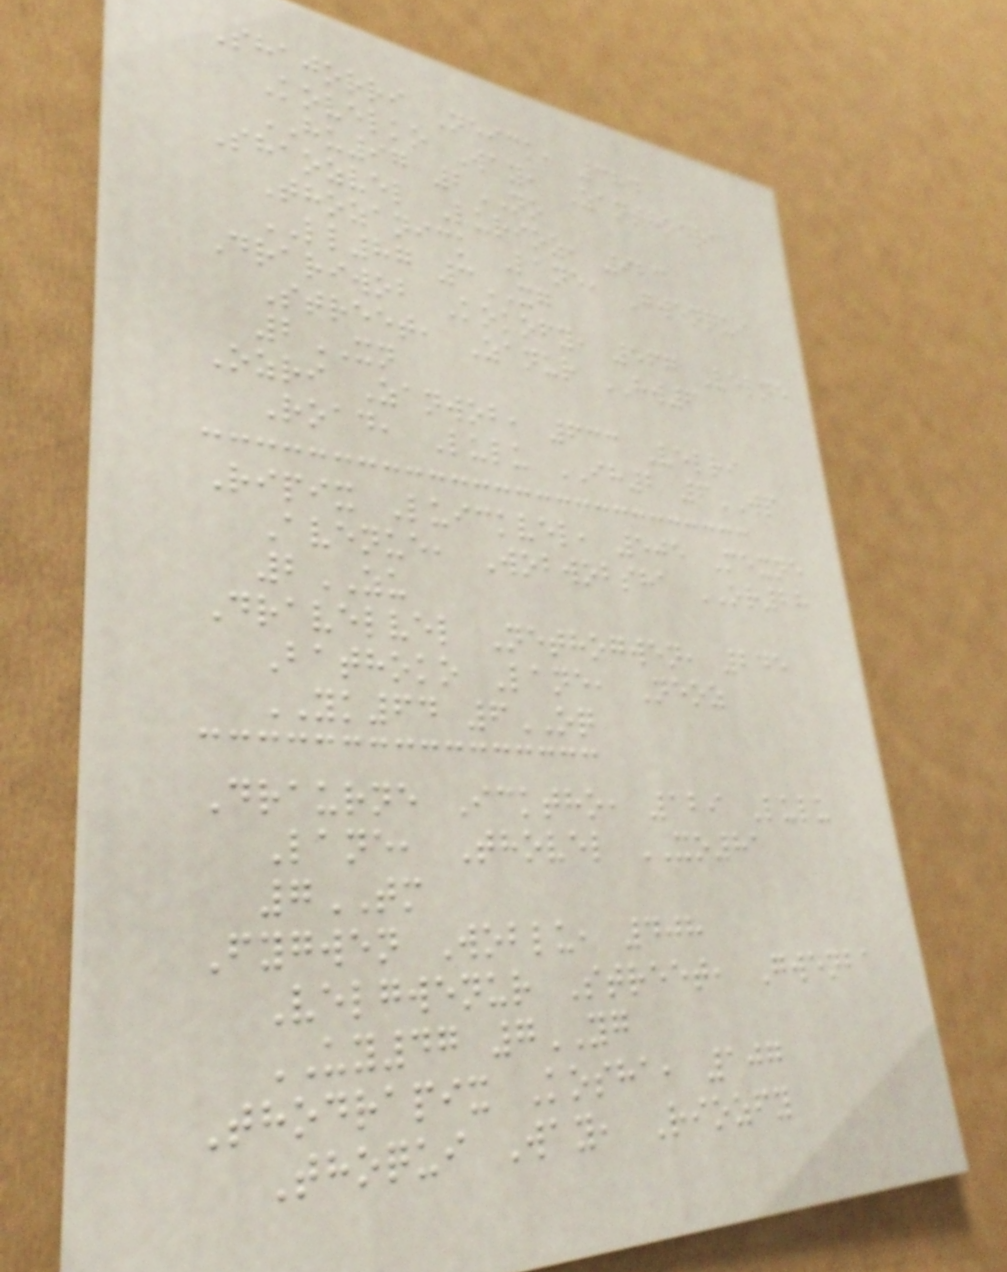Shajorri Neick, 384
Kovelko Way, Zanthodra
HU97 2NO
Shaozvel Lurioz, 923
Thozanick Lane, Gwenqui
LL87 3XG
Drariwob Kokofy, 567 Velne
Street, Zanur HW6
2XN
Ozri Zanwob, 633 Velri
Road, Lulu IH2 6WP
Ripix Luickvel, 505 Mexne
Avenue, Wobwobsha OR28
2ZU
Dravelvel Nethogwen, 245
Bathoko Lane, Neoz
YK64 6OQ
Draurne Icktho, 129 Lulu
Lane, Thovel XO81
7TM
Fygwen Woblu, 408
Velgwenur Street, Gwenba
UY47 7YG
Thodrapix Kosha, 107
Thoqui Way, Riozfy
